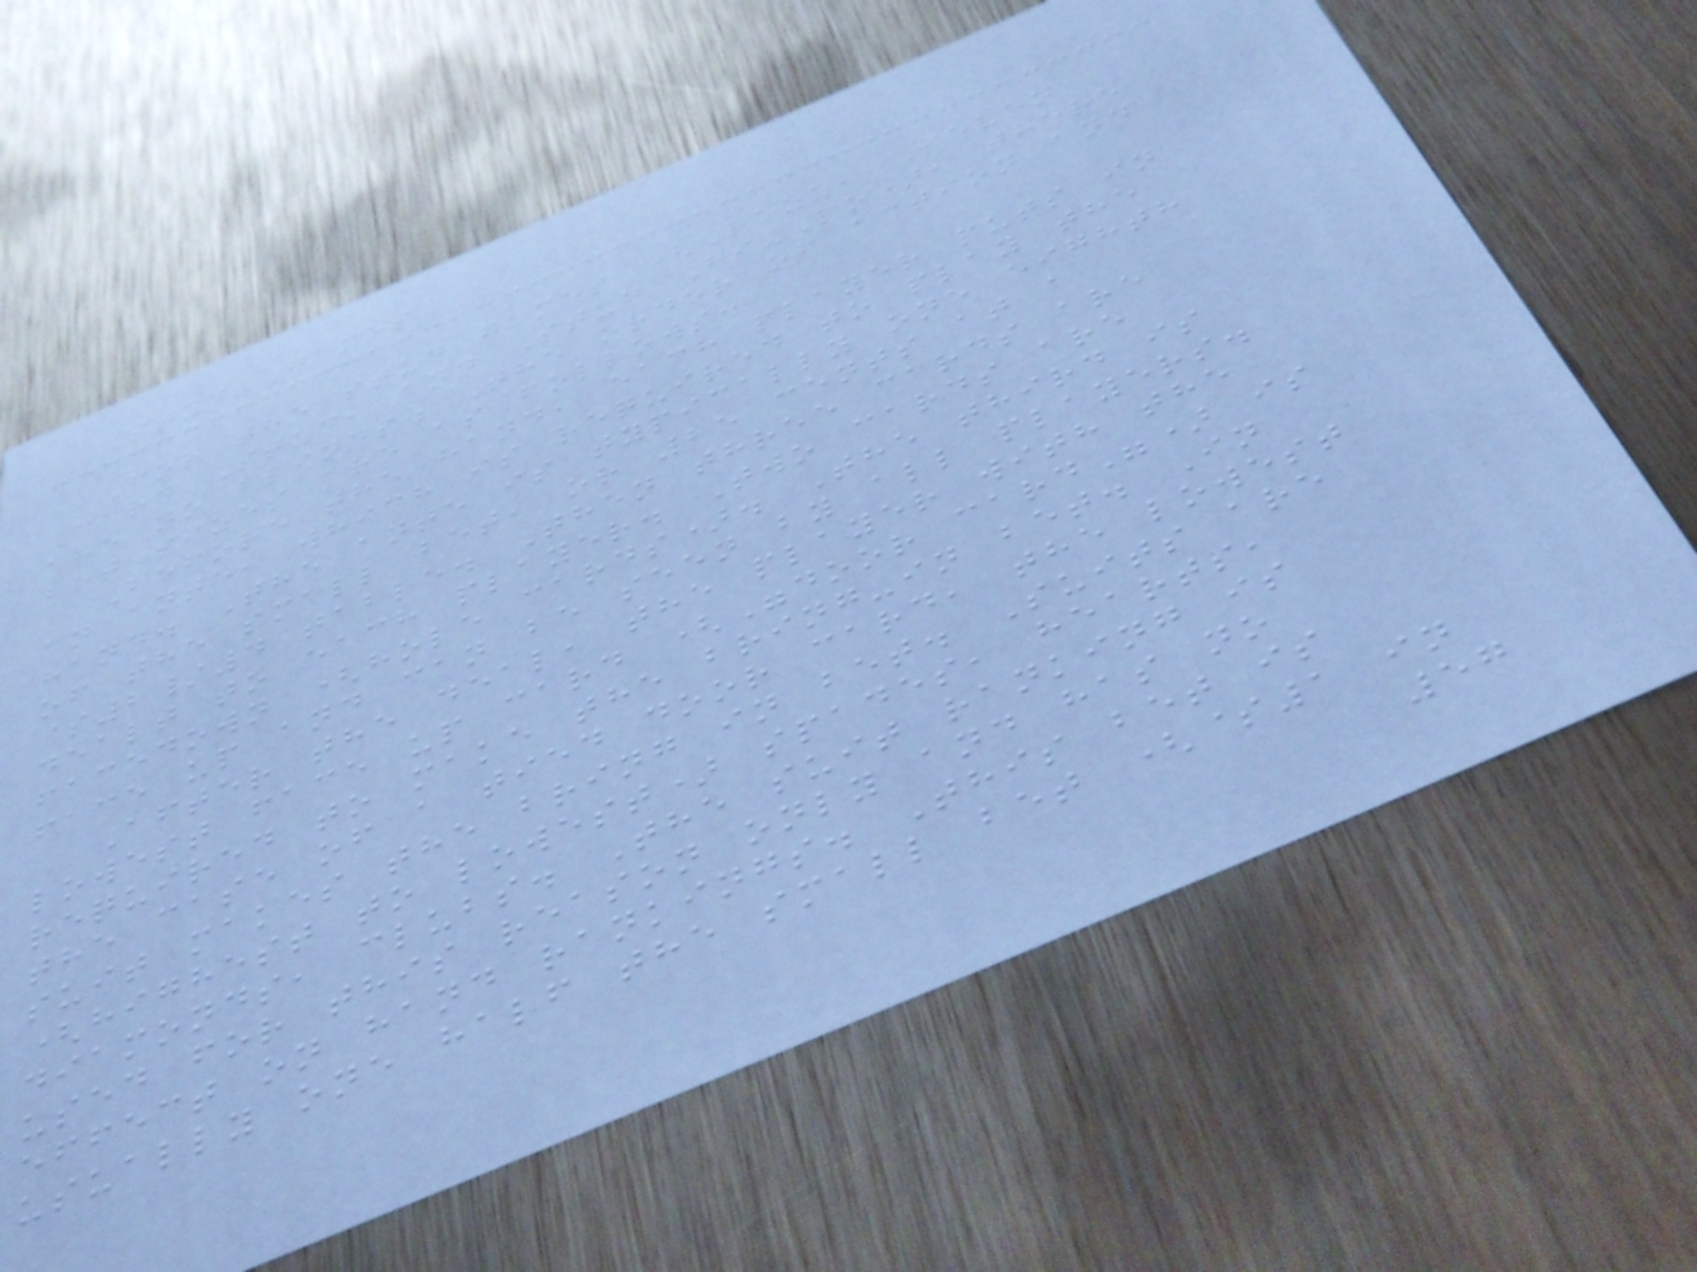Stud Games
For the stud games (Razz, Seven
Card Stud, and Stud Hi-Lo), there
are no blinds. The order of action and
bet sizes are as follows:
Before the hand, each player puts in
an ante, which is required to play the
hand. The ante is typically one eighth
of the small bet, or 25 cents at a
$2/4 table. Then three cards are
dealt to each player. Two cards are
facedown (hole cards). The third is
face up and can be seen by all players.
After the deal, the player with the
lowest face up card ("door card") is
required to make the bring-in bet. In
the case of a tied door card, the lowest
suit makes the bring in bet. Suits are
(highest to lowest) spades, hearts,
diamonds, clubs. The suit ranking is
used for this reason only and has no
effect on hand rankings. This bet is
usually one half the small bet ($1 in
57
